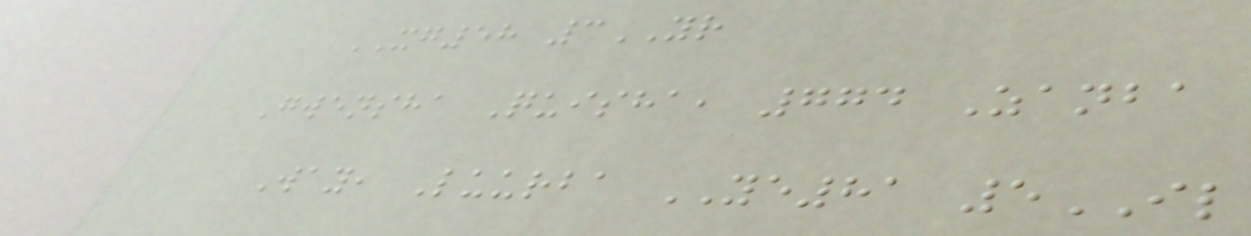XG58 3YR
Gwensha Quisha, 774 Zanba
Way, Luurba YE81 5IL
